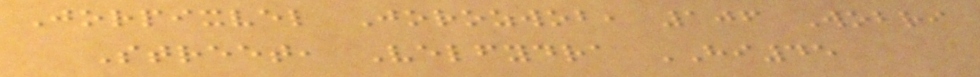Jorpixvel Jorozwob, 106 Wobri
Street, Velfydra HI45
